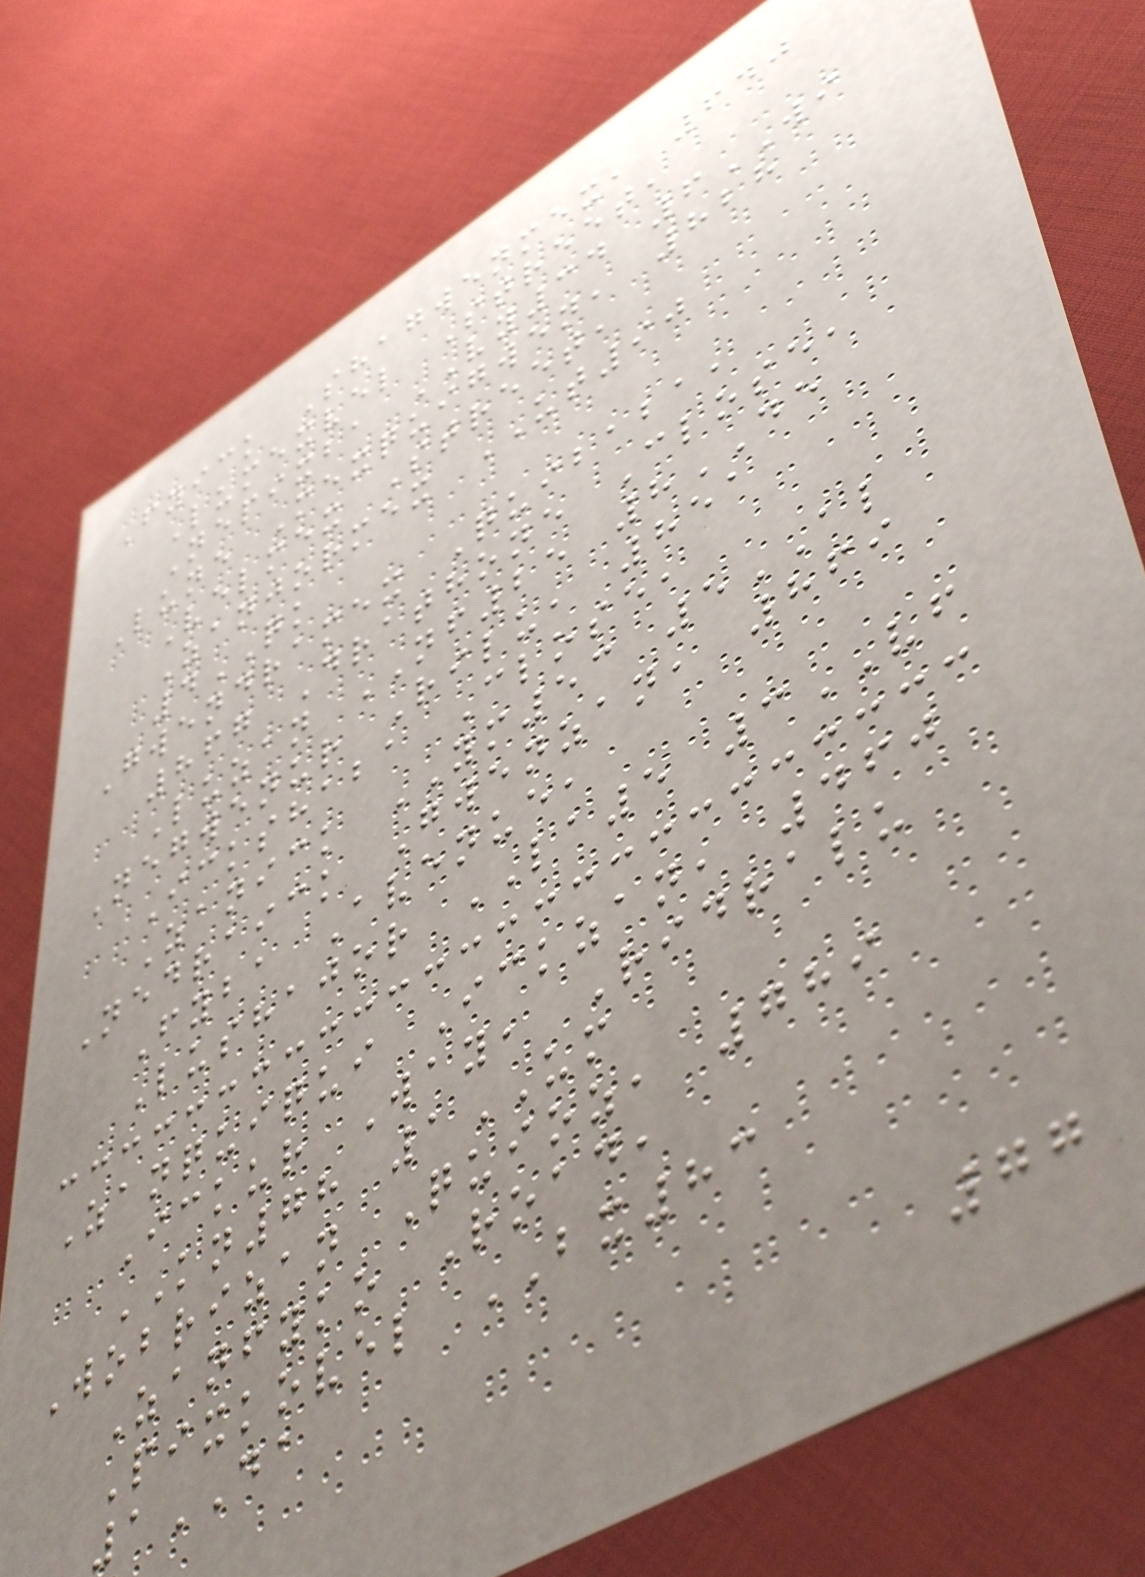Fyick Shagwenmex, 640
Lumexvel Street,
Nepixba VY34 6WI
Lune Mexquigwen, 828
Velmex Street,
Zanjormex UT90
4QK
Gwendramex Quibaba,
867 Drathone Close,
Luzan NF25 8DE
Negwenur Rilu, 851
Ickshaba Close,
Zanick YM53 5AL
Nedraick Gwenzan, 869
Fyba Avenue,
Lushajor LA5 3VF
Zanquiqui Ickzan, 460
Ickur Way, Ridralu
KN78 1UM
Wobrizan Quioz, 789
Zanfyko Road,
Pixkovel BX83
1DA
77
